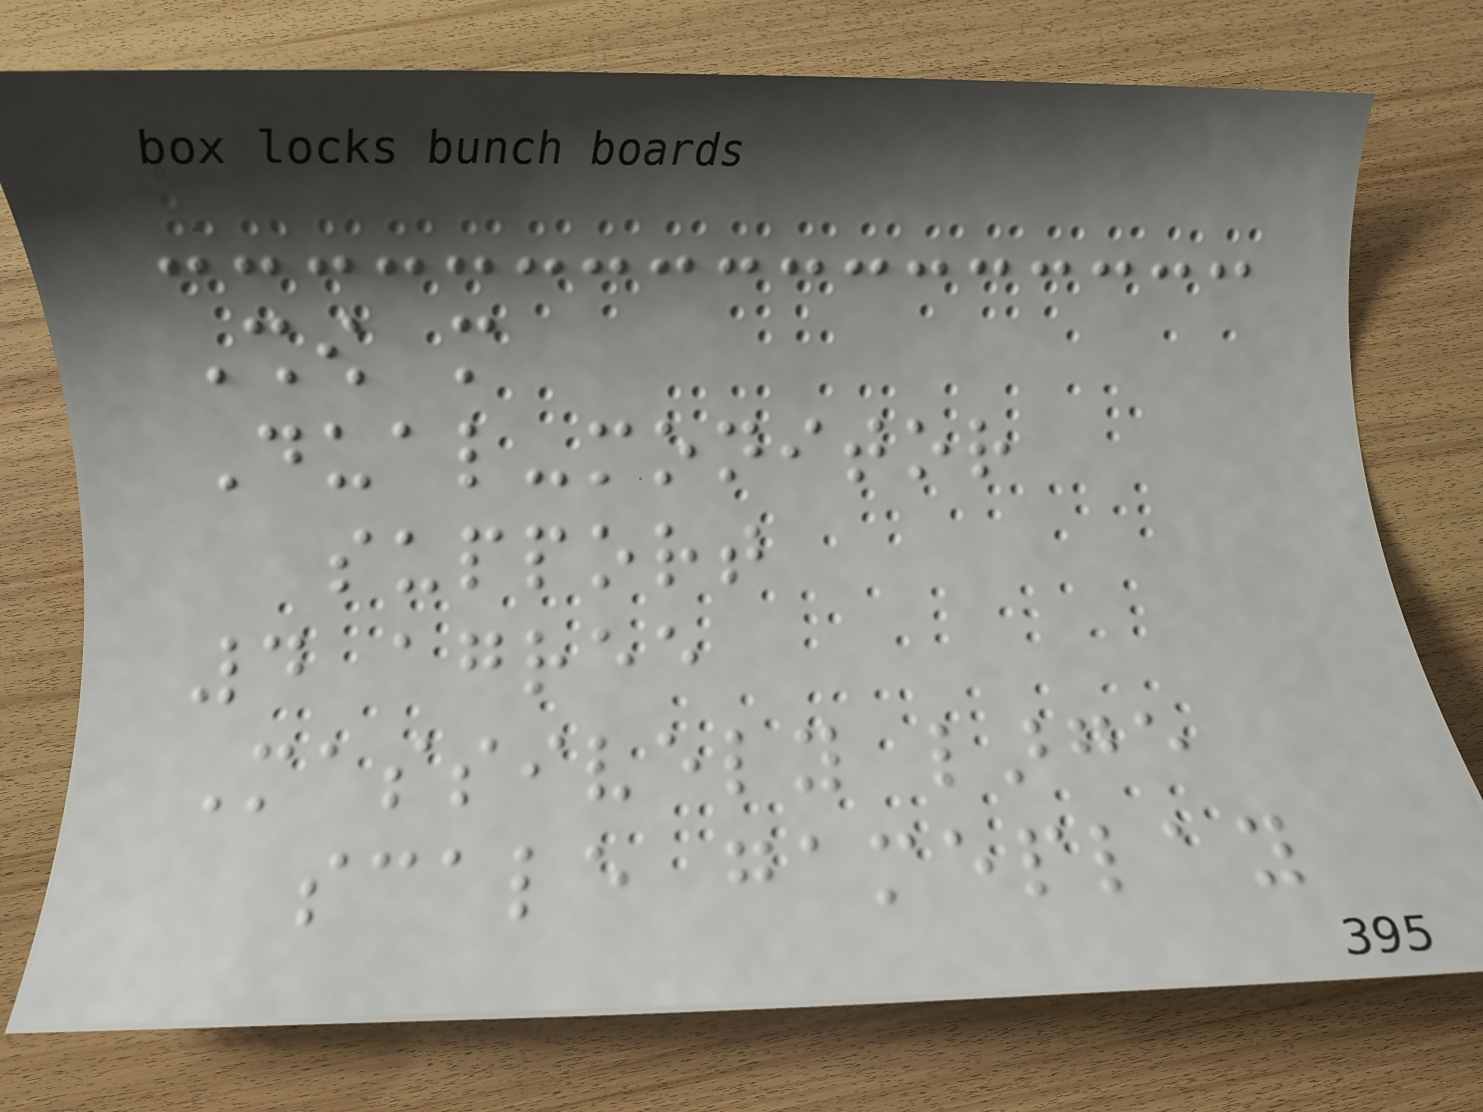Show more
Dual-monitor
support
4 agree
Massively large
scale gameplay
